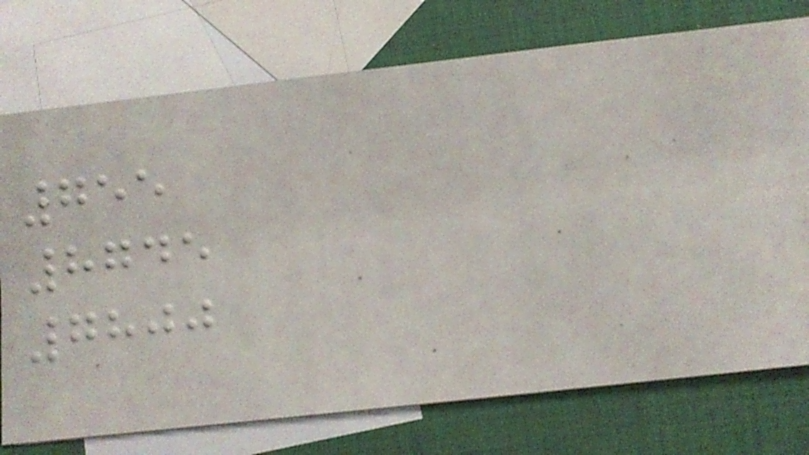755
8745
7800
